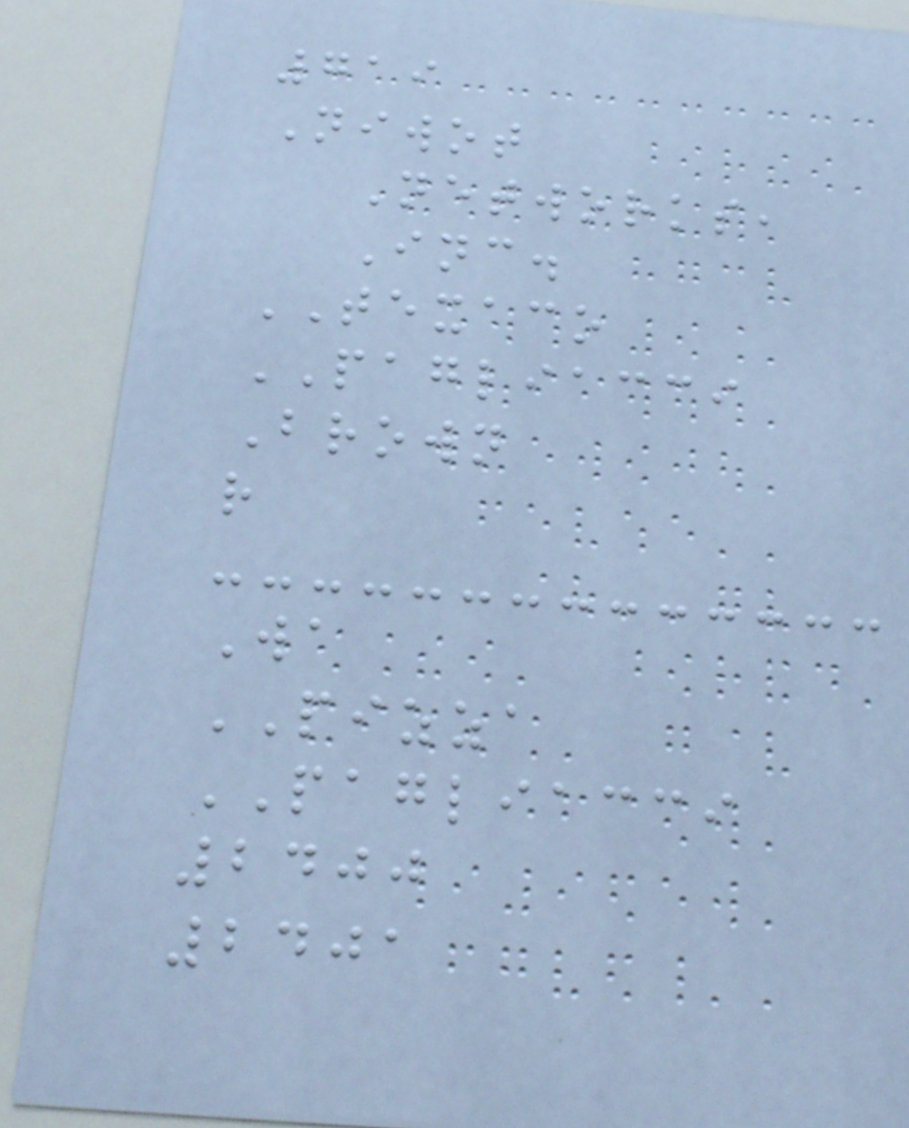719
Niwot
Networks,
Inc.
TEXACO
PAGLIACCI
Brown
r
Wa
PIZZA
PAGLIACCI
2400
2401
